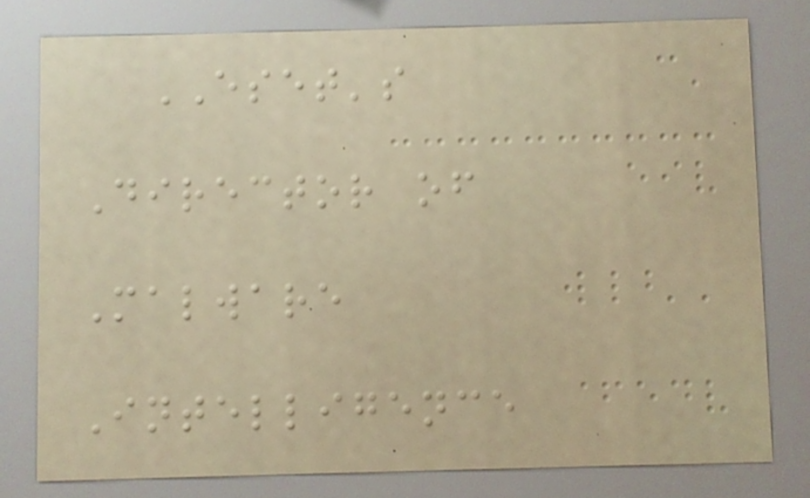ESET's
Director of
Malware
Intelligence
